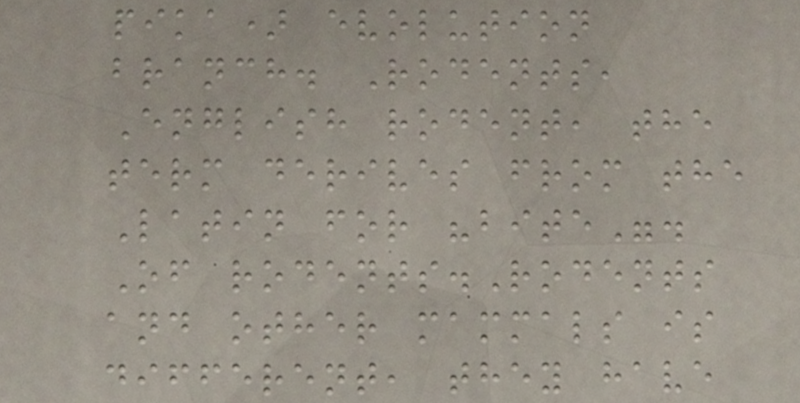pika) evolution
branch. Rodents,
English rodent, the
term derives from the
Latin for "bite".
Of rodents.Rodents
and other mammals is
different, they have
